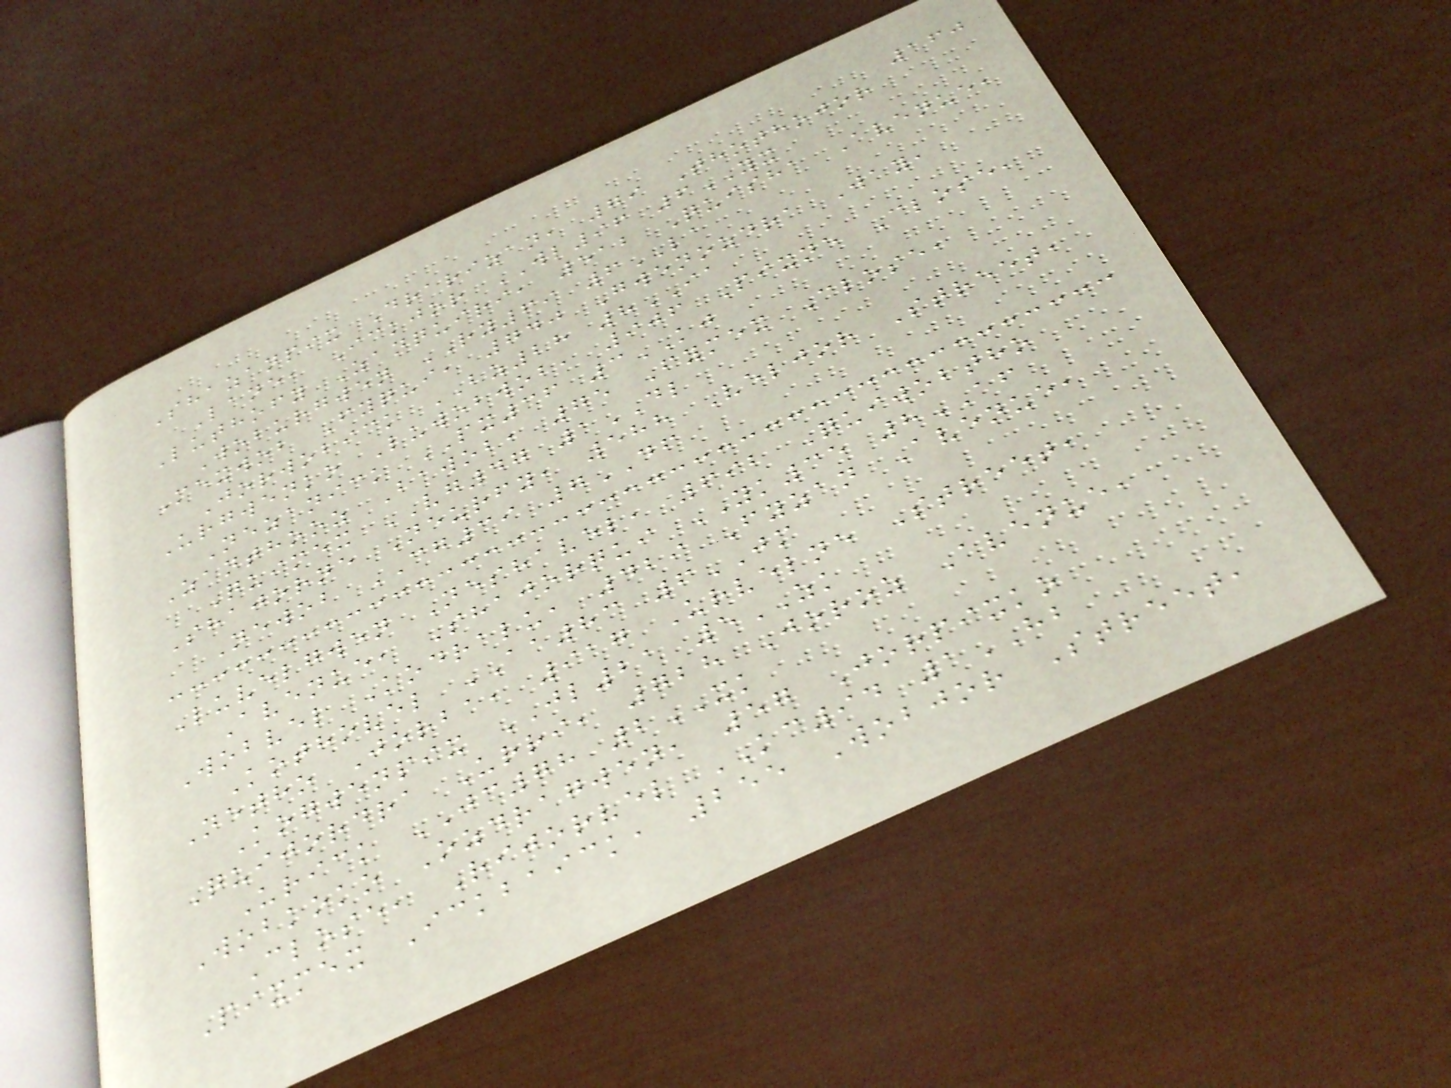160
Shazanpix Drarizan, 79 Thothojor
Lane, Ickjor WL96 6YX
Luthofy Zanquiri, 512 Quisha Avenue,
Woburgwen RY69 6LA
Mexwob Fyqui, 740 Gwenozdra Way,
Jorwobick BZ28 8IA
Urgwenko Luwobwob, 906 Pixne Close,
Nezanick PX36 3KJ
Zanthooz Bawob, 75 Fymex Close,
Quimex VG47 1DL
Shajorne Neurfy, 588 Veljor Street,
Newob CG39 7DF
Luvelgwen Neshavel, 692 Quiwobtho
Avenue, Shajorqui YK35 8AF
Wobvel Kodralu, 429 Fyzan Avenue,
Kothovel AA83 6JM
Netho Jorba, 917 Urvelne Street,
Kogwenpix JL21 5ZK
Quijordra Urri, 728 Joroz Avenue,
Urick JC78 2XK
Wobkoko Ozdragwen, 57 Jorpixko
Close, Rijorvel KC94 1HB
Pixmex Ickbaick, 255 Wobjor Street,
